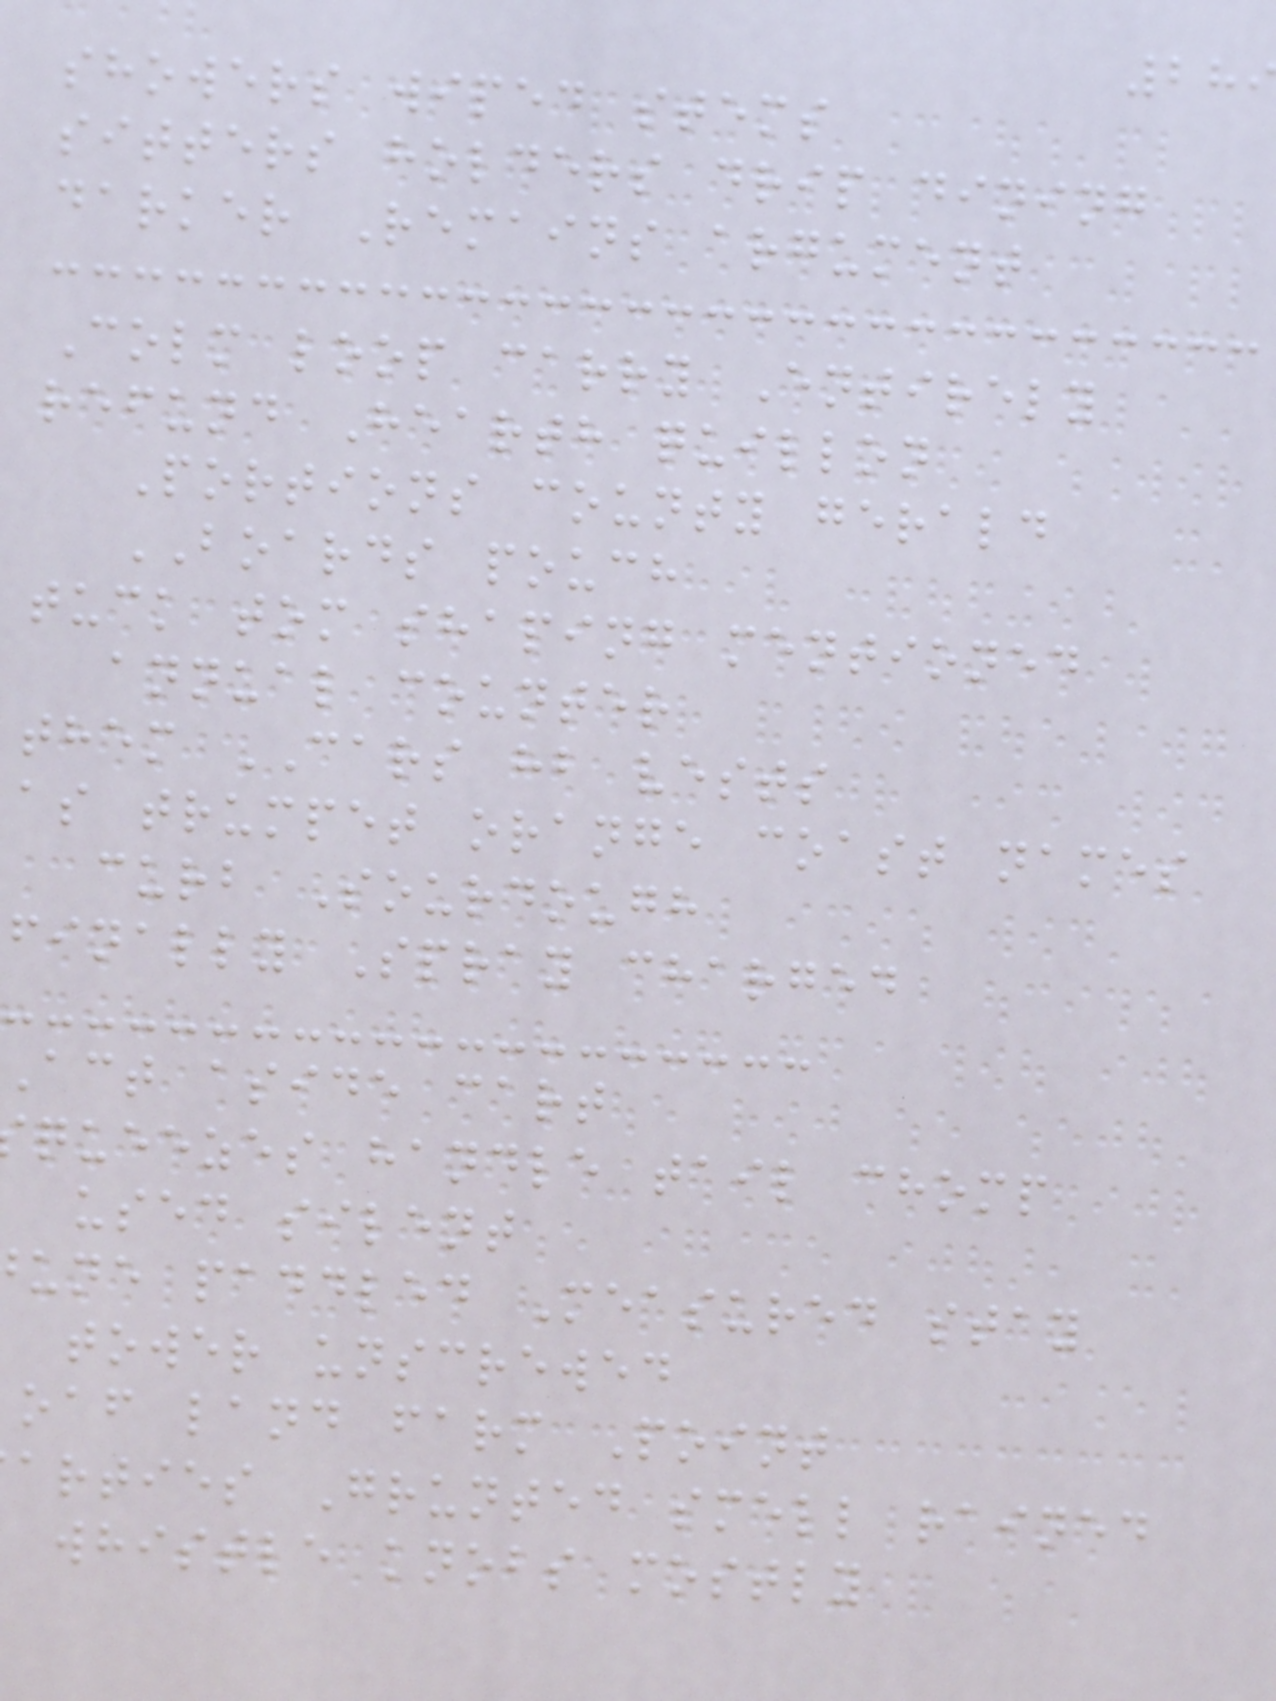showers wiped stems
sitters holders drip dining
darker Remains argument
Colm loop carry Entirely
refund Hearth quillon
Portions county gerald
BOARDS pouch
tuck tom shaping mentioned
annual counter
them CARS hb vests
as trumpet orange coast names
curb Sourdough
finally Spray charged
Act aside cart
queezes handle tail chomp
used silent
une paddled Measured stay
tower unscrewed
oaf land farm Point
arties Grunted smell rained
whistle knobs mostly
